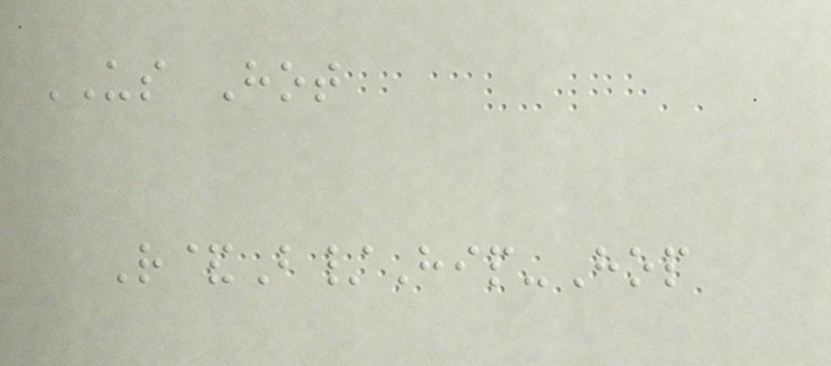US Hot
R&B/Hip-Hop
